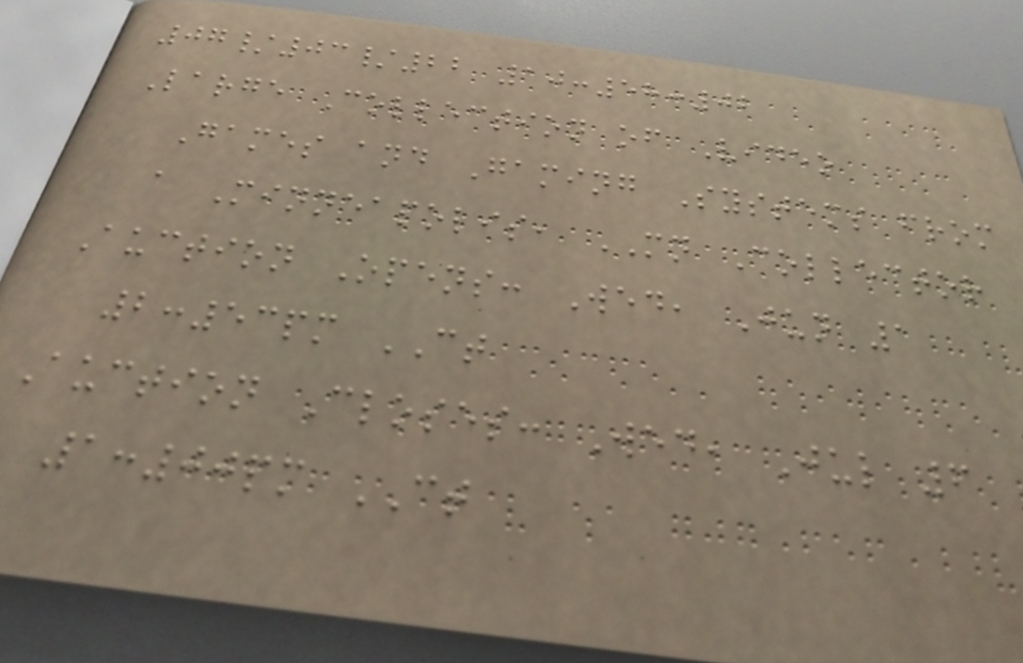07/03/22 10:58:02
Large Collection of Video
Games and Gaming Systems from
a Minneapolis, MN Collector
Auction Opens: Wed, Jun 1
2:53pm CT
Auction Closes: Wed, Jul 6
1:00pm CT
